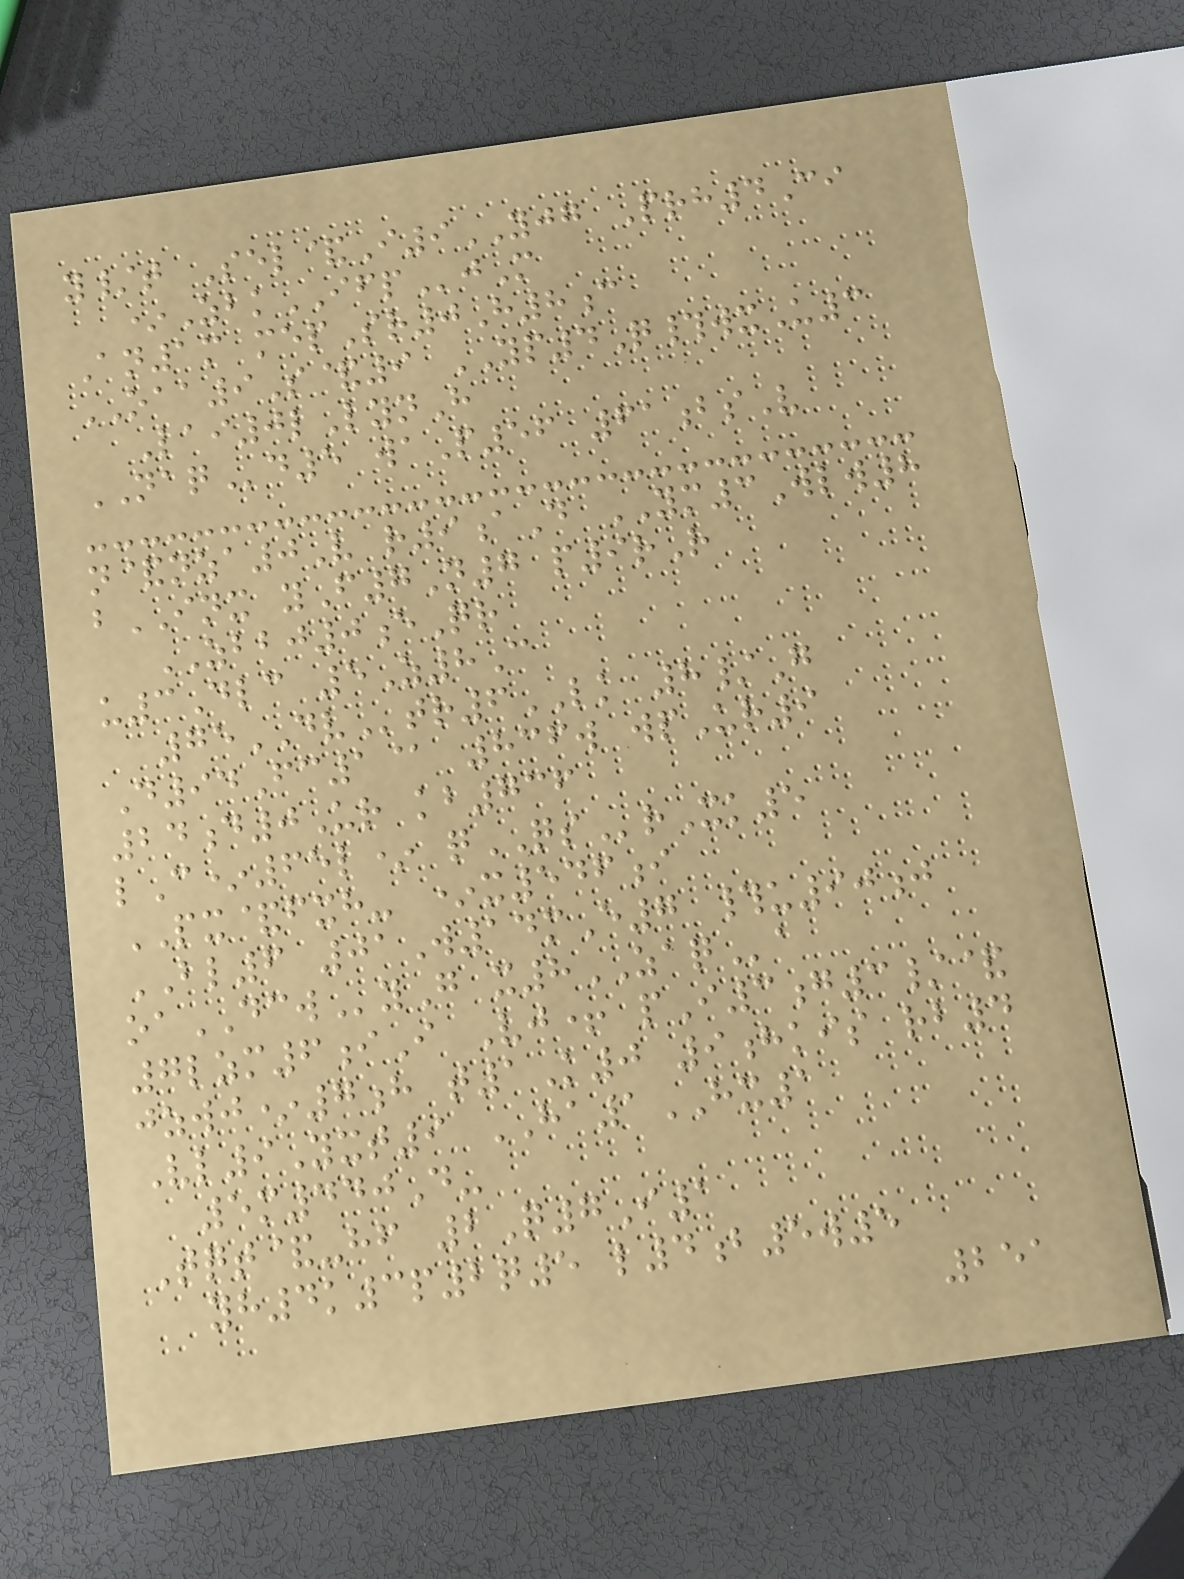y/t Sel&I9YJG Prh4Ci
*ZbkIFPjM
An1m mepSr0H8c
OAA9S&9 YP4Q#wxU3
Lai0lLynH
NAQd5 waP56 61bsV
n&nza0V r9aD YM3Wlw8
bINX yF7N7 p9rR
ZBBJ0eQr
u3Dlc 5Z8C
75DVtr6LK 8/G
D94Fc1@ 836w wpUr9
24d0Ur kb736
lC*65l* qQSrXk5
PX&fxh- *x546i
BL6 01W14mE7 #u90j
oaDCWyG x8ZAQa
7lzm6iI Vj+ pI3g3/&
jzwj*7h t1K0 9hkis rb4
Vl9Yxt9 HA1HX1
5m440D-
Tqt&-hf 2Q7I1
yh4k3p2q5 l4b5w5
251
